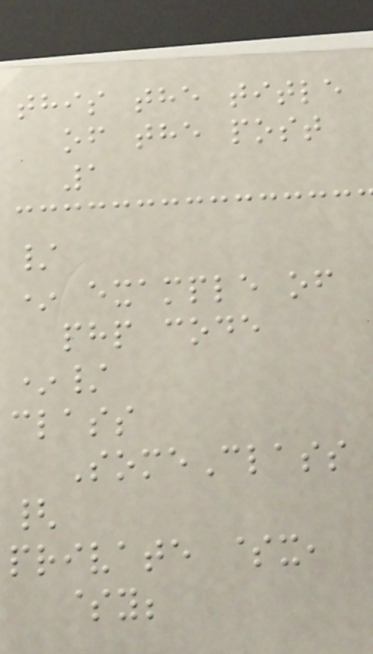this the title
of the post
1
/
* example of
php code
*/
class
SomeClass
{
private $x,
$y;
